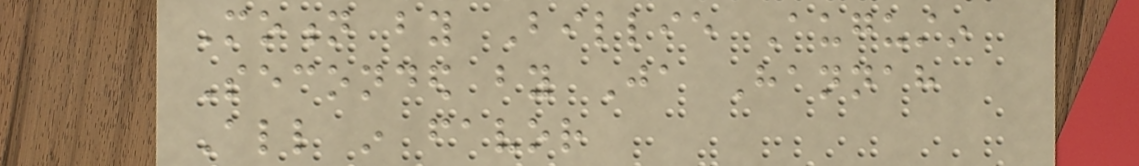Motion by Billie Augustin
Seconded by Ja Hannah
All in favor
